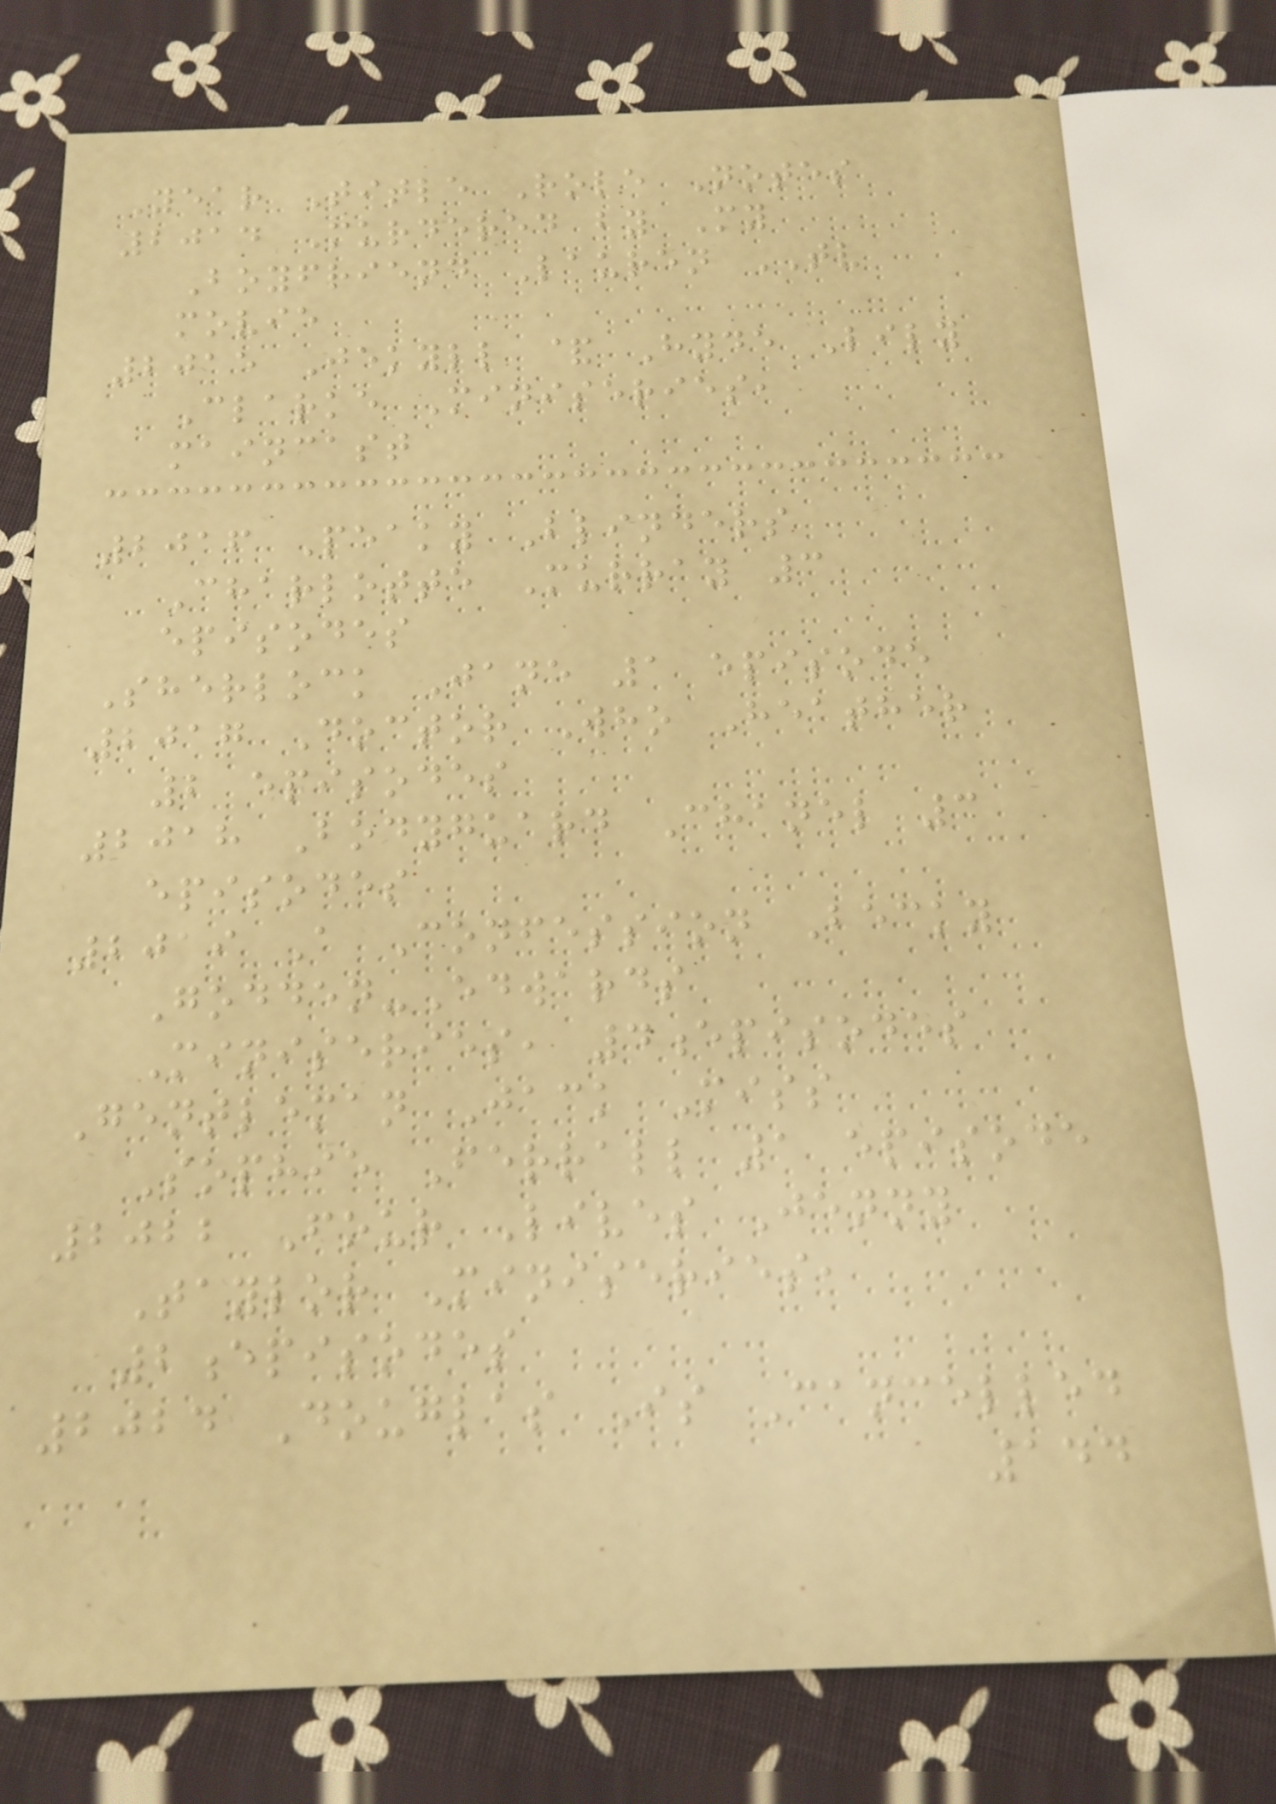Year Title Role Notes
2014 Murdered by My
Boyfriend Lauren TV
movie
2015 Jekyll & Hyde Lily
Clarke Miniseries,
maincast
2016 Peaky Blinders
Charlotte Murray 3
episodes
Sherlock Jane 1 episode
2017 Doctor Who Heather
2 episodes
2018 Bodyguard Chanel 3
episodes
2019 A Confession Becky
Godden-Edwards
Miniseries, 4episodes
Gentleman Jack Miss
Sophie Ferrall 1 episode
2022 Four Lives Jenny
Taylor Miniseries,
2episodes
2024 Douglas Is Cancelled
144
